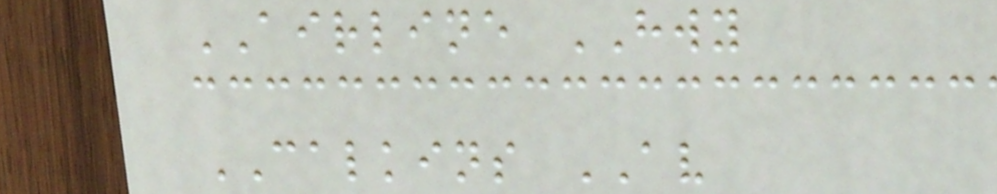AIRLINE HWY
CALKINS AV
